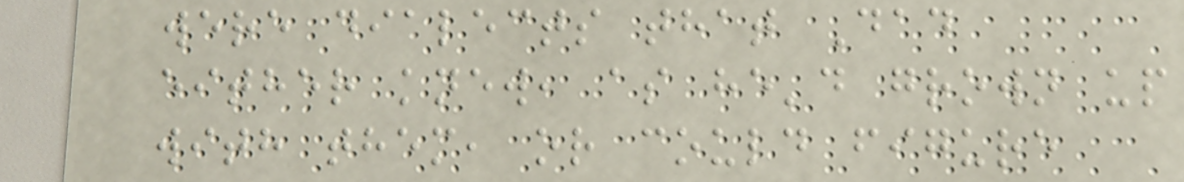were dialects that Dad
either knew, as he'd grown up
with them, or could figure
